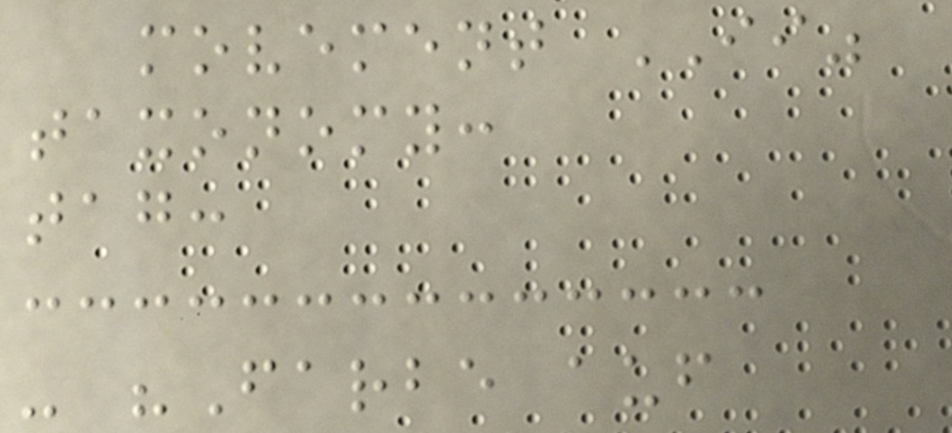movement II"
taxonomy:
tag:
- "Farbe auf
